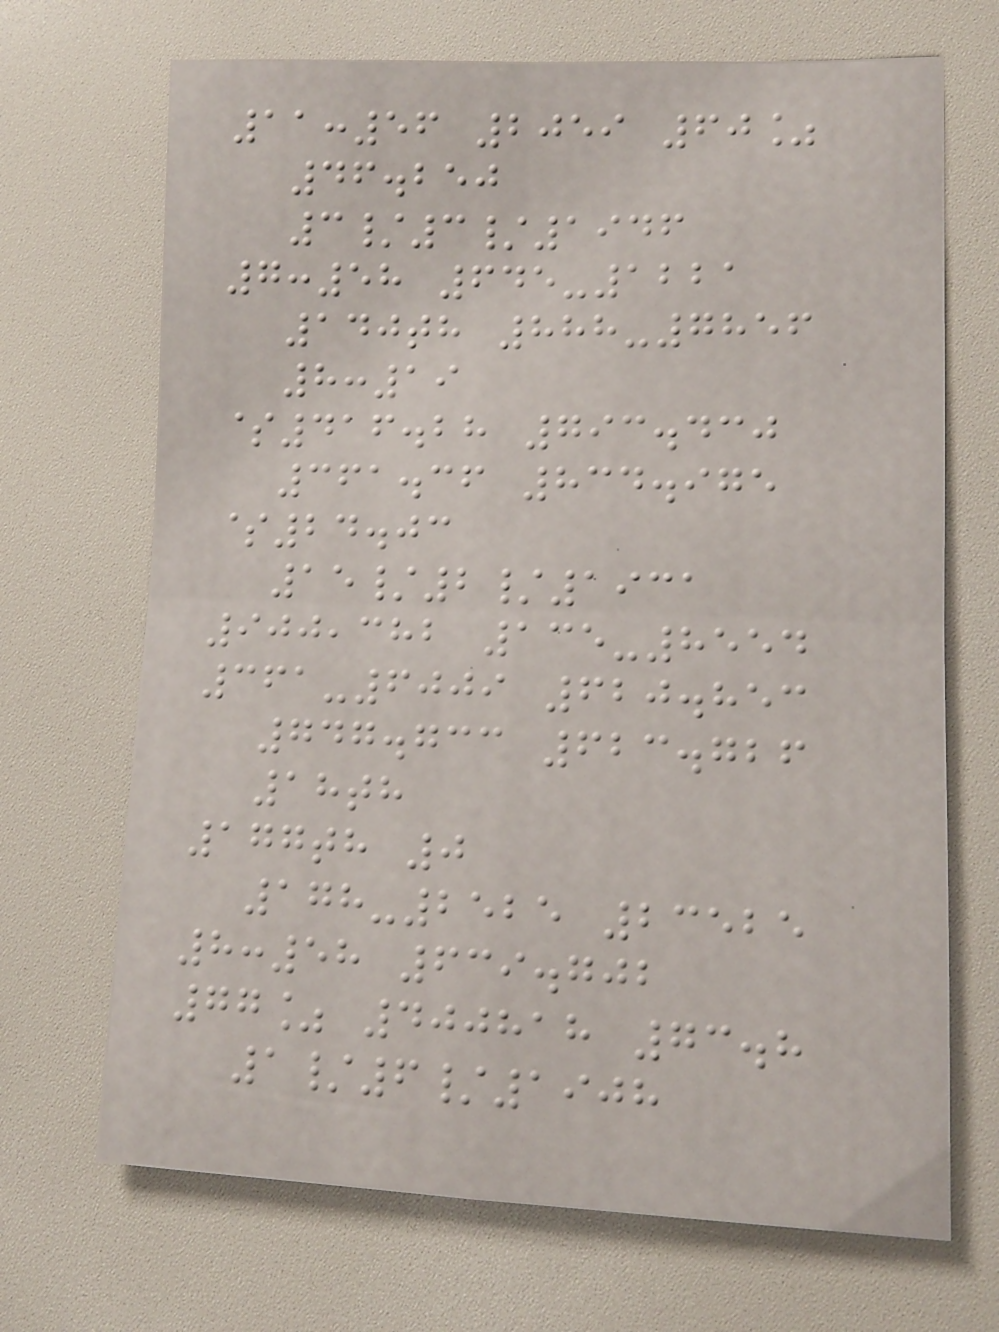11:56 2059 60%
46.250
3/3/1946
7:58 645-1221
140th 888-7856
8:19
$416.28 793.430
361.36 834.975
$24.03
15/2/1931
900,382 135-8554
361-6009 620.853
747.733 623.726
18th
177th 0
178-2525 23525
8:58 639.702
77% 400818 73.8
1/6/1908
